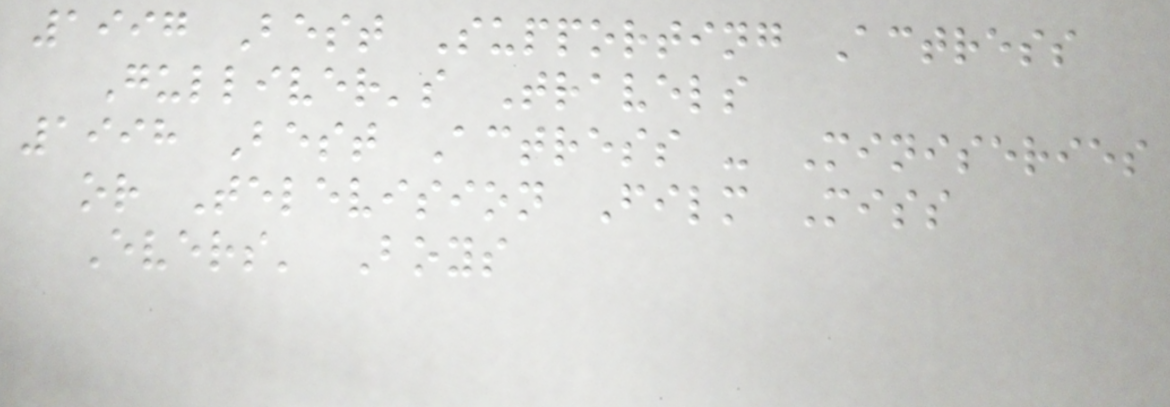1997 Best Supporting Actress
Gulliver's Travels
1998 Best Actress - Miniseries
or Television Film Miss
Evers' Boys
